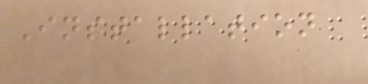Installation
